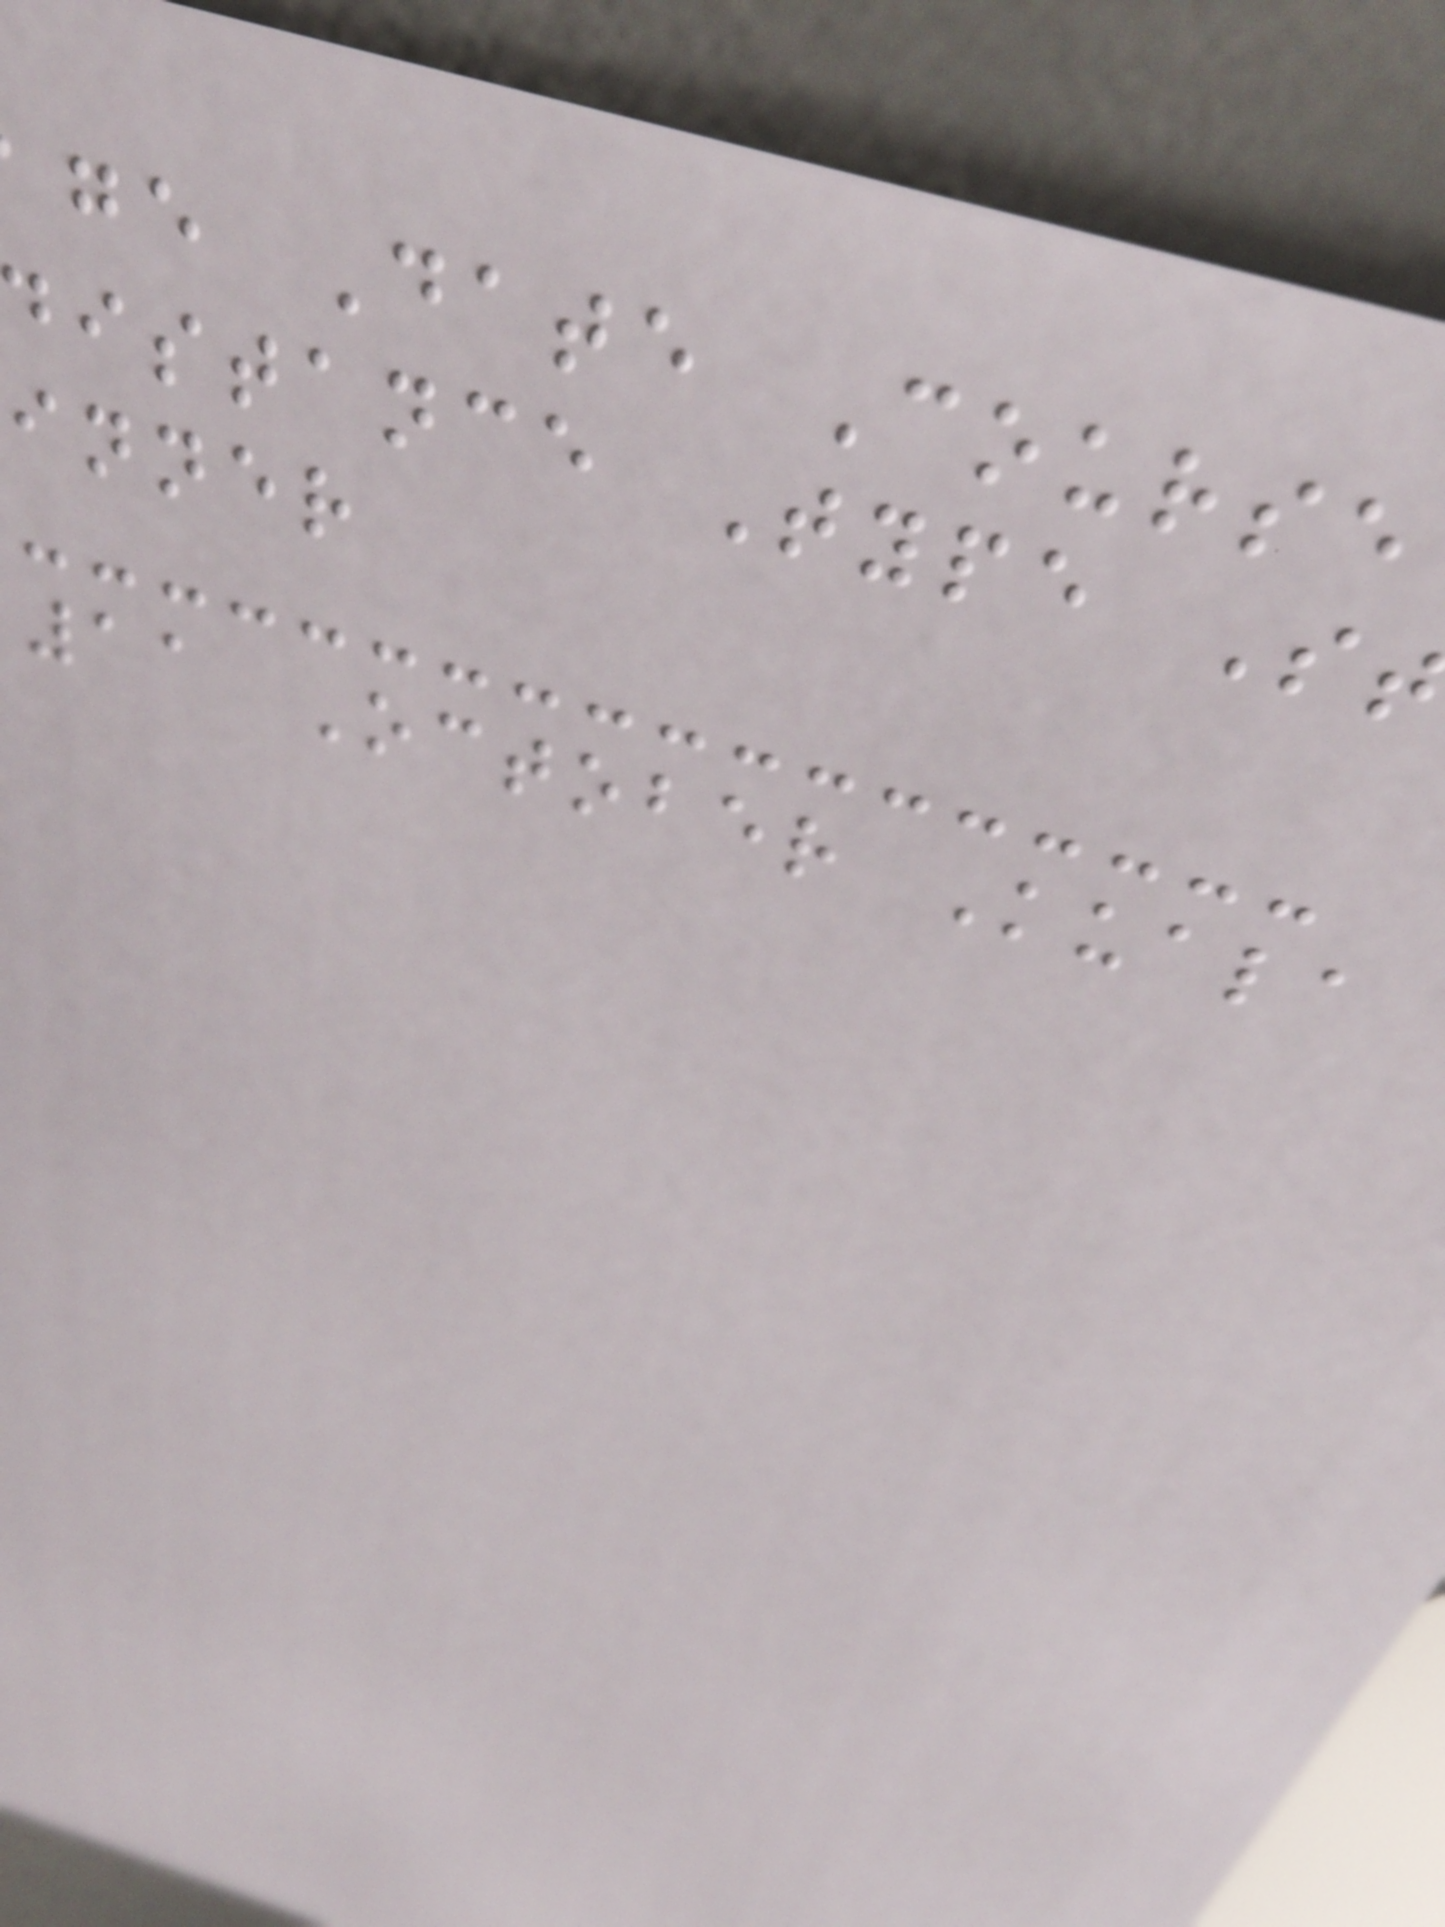ge Date Course
distance Type S
inner
11 October Kuala
